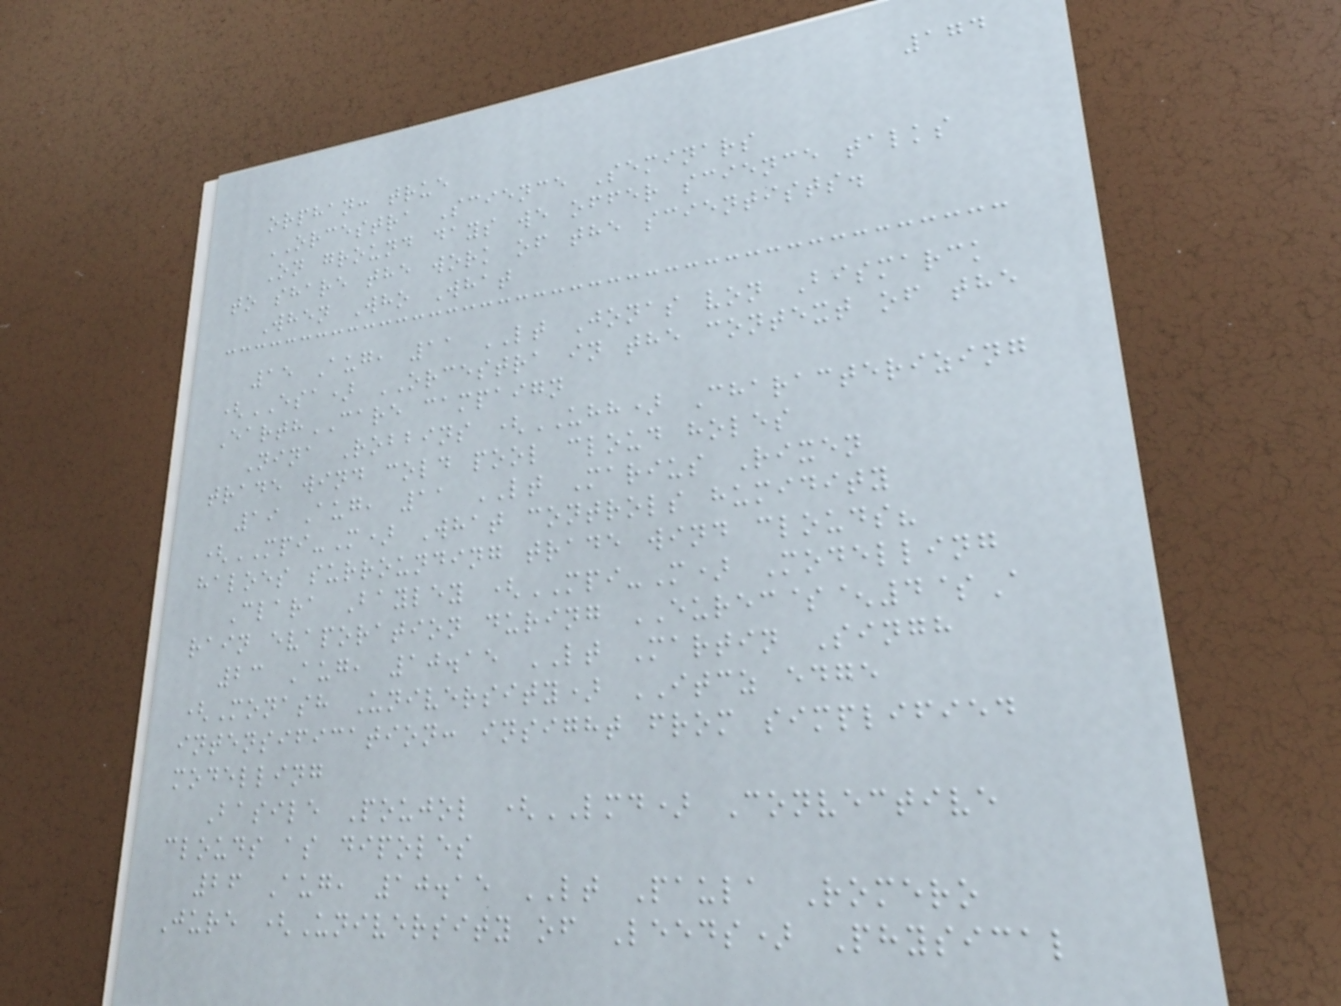174
orphan: true
ORCESTRA Science Seminars
On ground days we offer science talks
to share the work of the scientists.
When Who What
15 Aug, 11 LT Jonas von Bismarck
(ESA) ORCESTRA in the context of the
EarthCARE campaign
Nina Robbins (UHH) Characterizing
trade wind cold pool cloud holes
19 Aug, 11 LT Marius Rixen
(MPI-M) What controls humidity
haloes surrounding trade wind clouds?
Clara Bayley (MPI-M) Modelling
rain evaporation during EUREC$^4$A
23 Aug, 10.15 LT Martin Singh
(Monash University) ITCZ edge
intensification: insight from simplified
modelling
Basile Poujol (LMD) Convective
clouds as dipoles
26 Aug, 10.15 LT Paula Romero
Jure (University of Leeds) Physical
